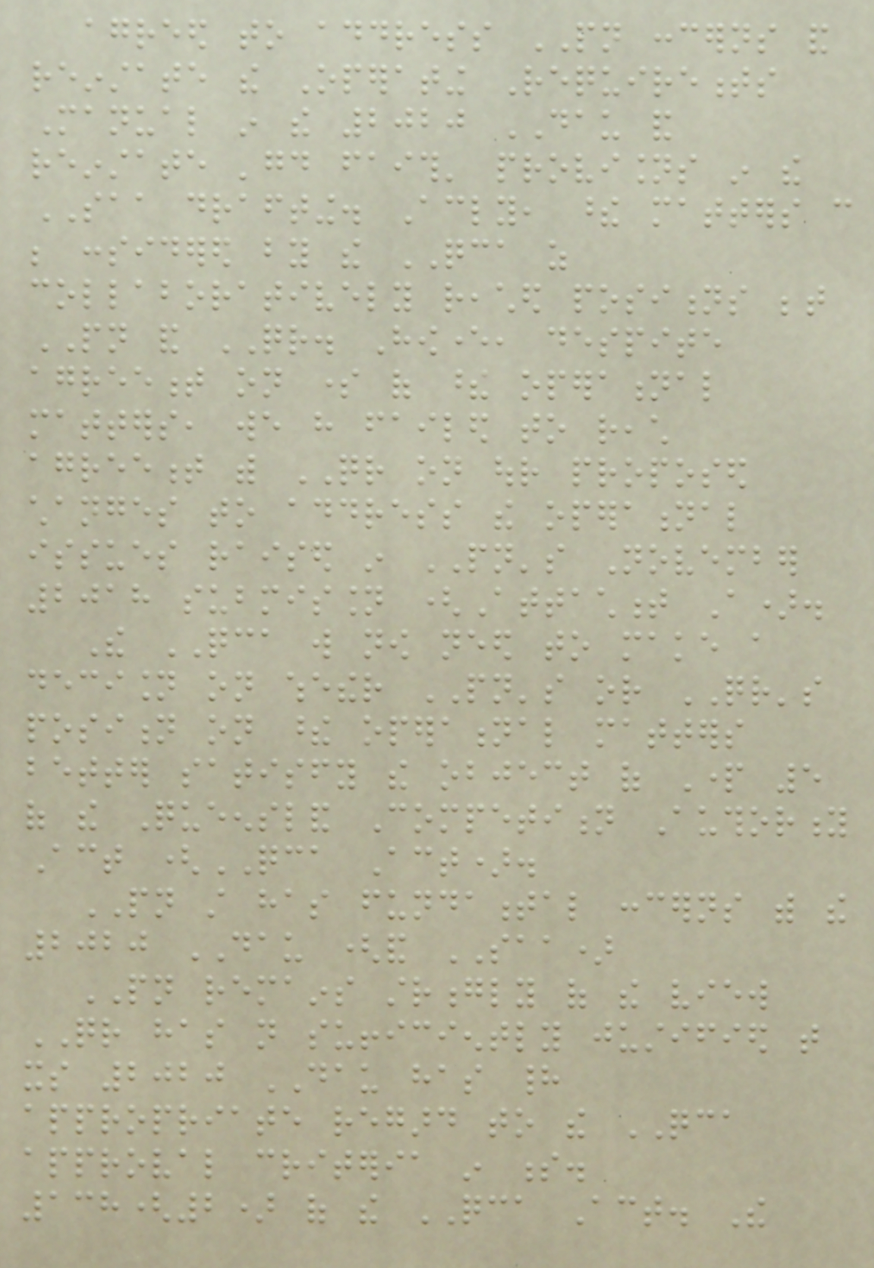agreed to address PN concerns and
reinstate the Operating Requirements
Manual in the 2020 DAU and
reinstate 'good faith' provisions in the
SAA drafting. Accordingly, these matters can
be considered by the QCA as
collaboratively reached positions between
PN and QR. However, despite
agreement on some of these operational
matters, we have failed to reach
agreement with QR on our proposed
changes to address the operational
issues raised in PN's November
2018 submission (Attachment A).
The QCA will now need to make a
decision on whether PN's or QR's
position on these operational matters
better satisfy the object of Part 5
of the Queensland Competition Authority
Act (QCA Act).
PN still has fundamental concerns with the
2020 DAU (and SAA)
PN remains strongly of the view
QR has not sufficiently justified that
its 2020 DAU has had
appropriate regard to the QCA
approval criteria in s.
138(2) of the QCA Act. The
